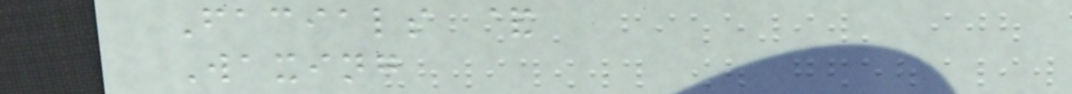Facials &
Waxing
